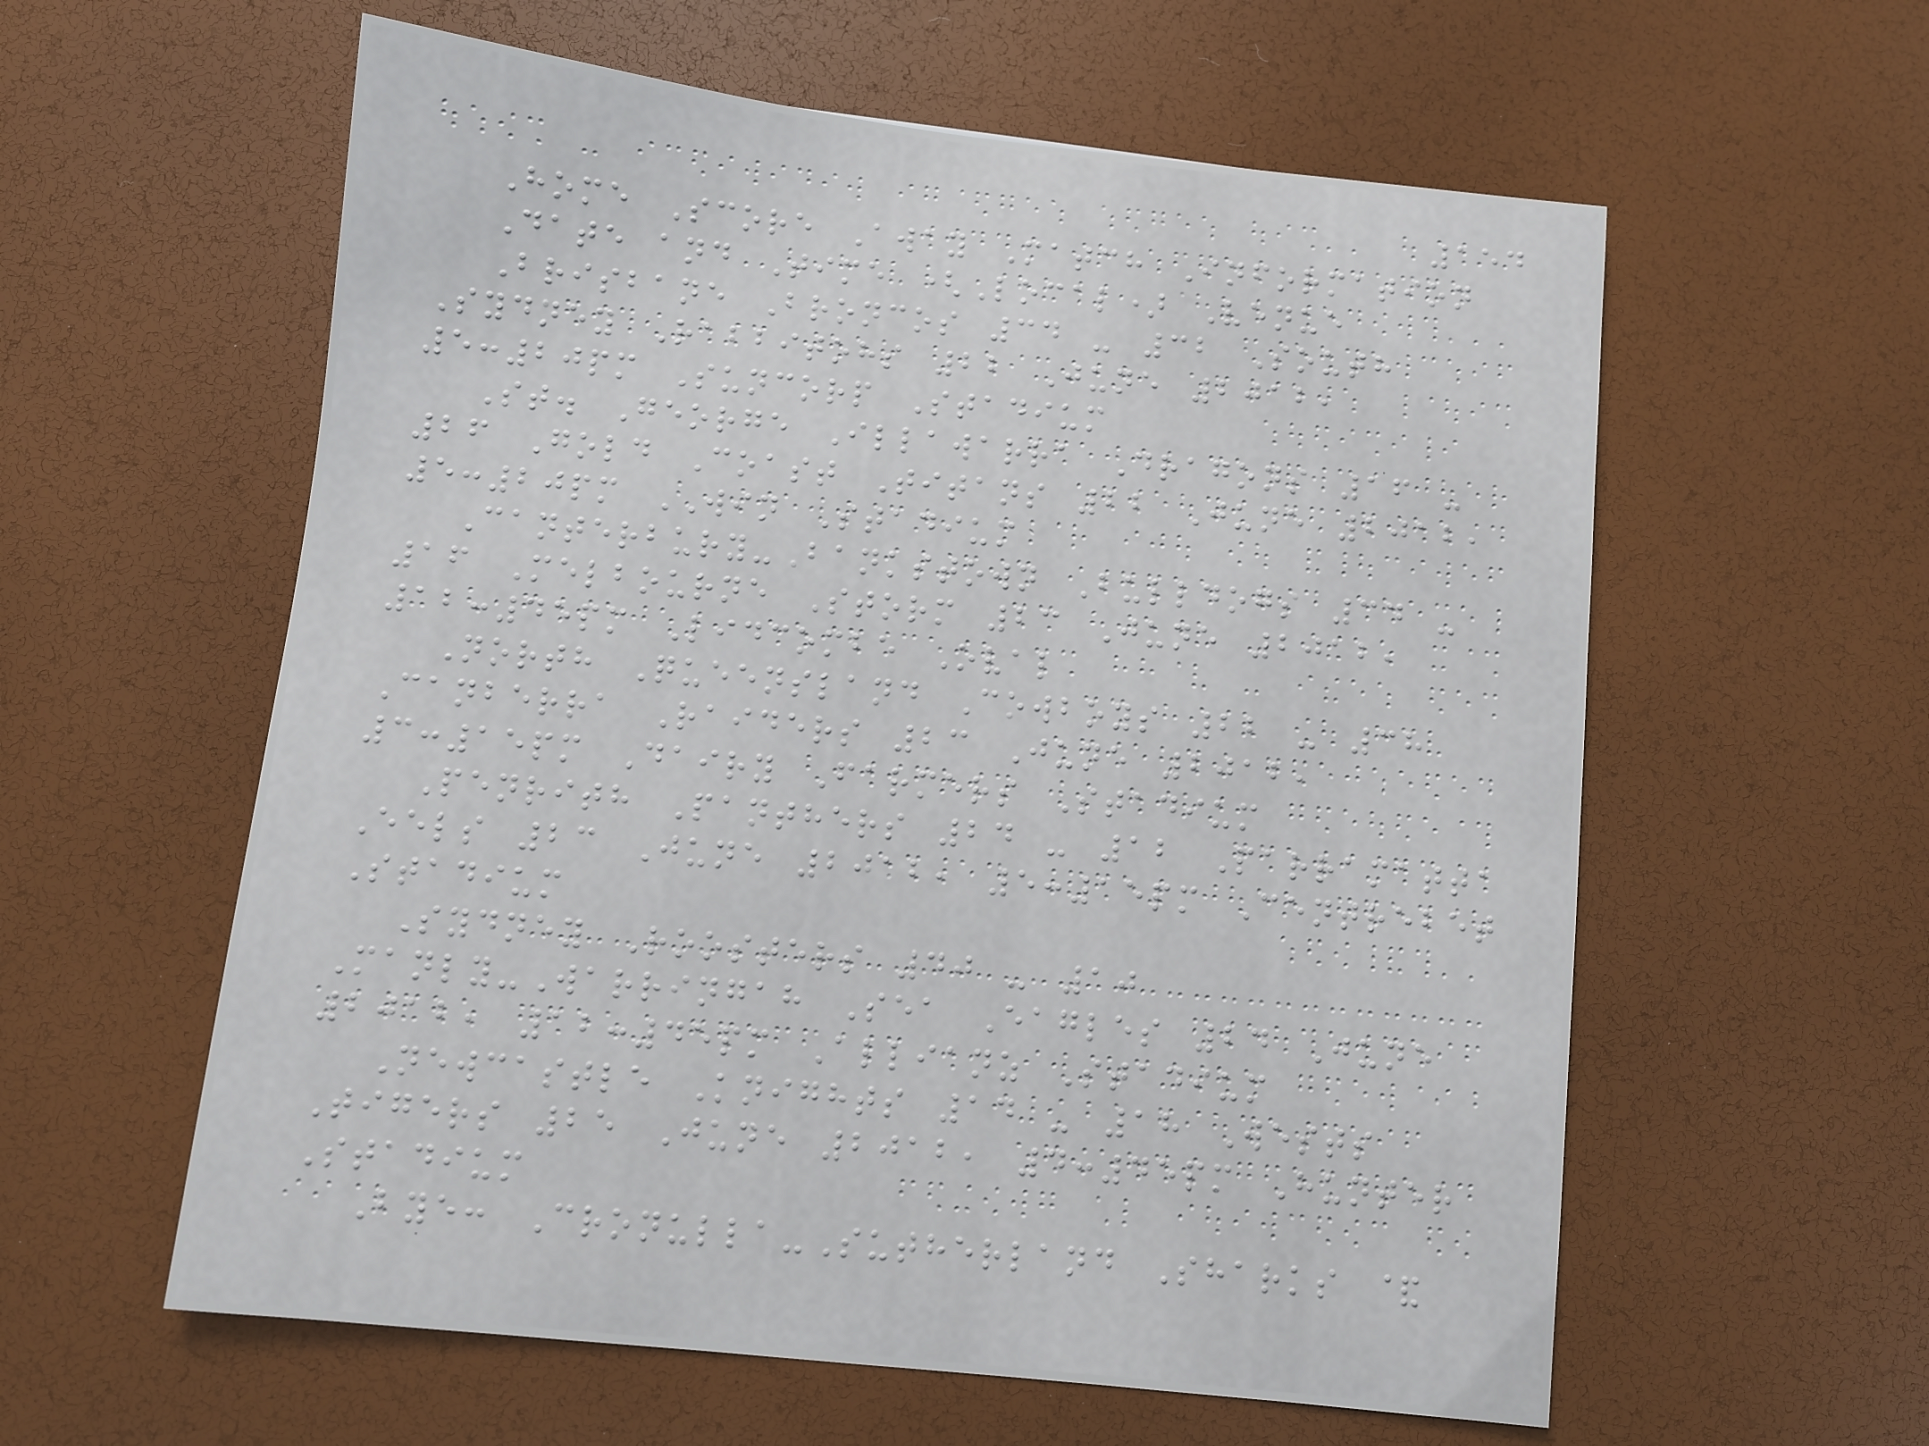154
Home Score Away Match Information
Date and Time (Local) Venue
Brisbane Broncos 34 - 32 South
Sydney Rabbitohs 22 June 2012,
5:20pm Suncorp Stadium
St. George Illawarra Dragons 16 -
26 Gold Coast Titans 22 June 2012,
5:20pm WIN Stadium
Canterbury-Bankstown Bulldogs 34 -
16 Melbourne Storm 23 June 2012,
12:45pm Lidcombe Oval
North Queensland Cowboys 22 - 38
Canberra Raiders 23 June 2012,
3:15pm Dairy Farmers Stadium
Penrith Panthers 24 - 12 Parramatta
Eels 23 June 2012, 5:15pm Centrebet
Stadium
Sydney Roosters 40 - 10
Manly-Warringah Sea Eagles 24 June
2012, 12:45pm Allianz Stadium
Newcastle Knights 14 - 18 Wests
Tigers 25 June 2012, 4:45pm Hunter
Stadium
Bye: Cronulla-Sutherland Sharks &
